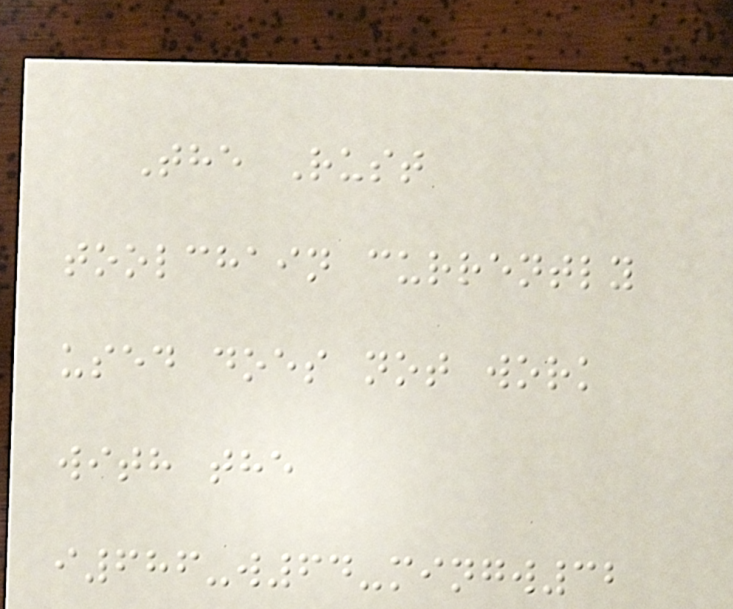The Rust
toolchain currently
used does not work
with the
i686-w64-mingw32
